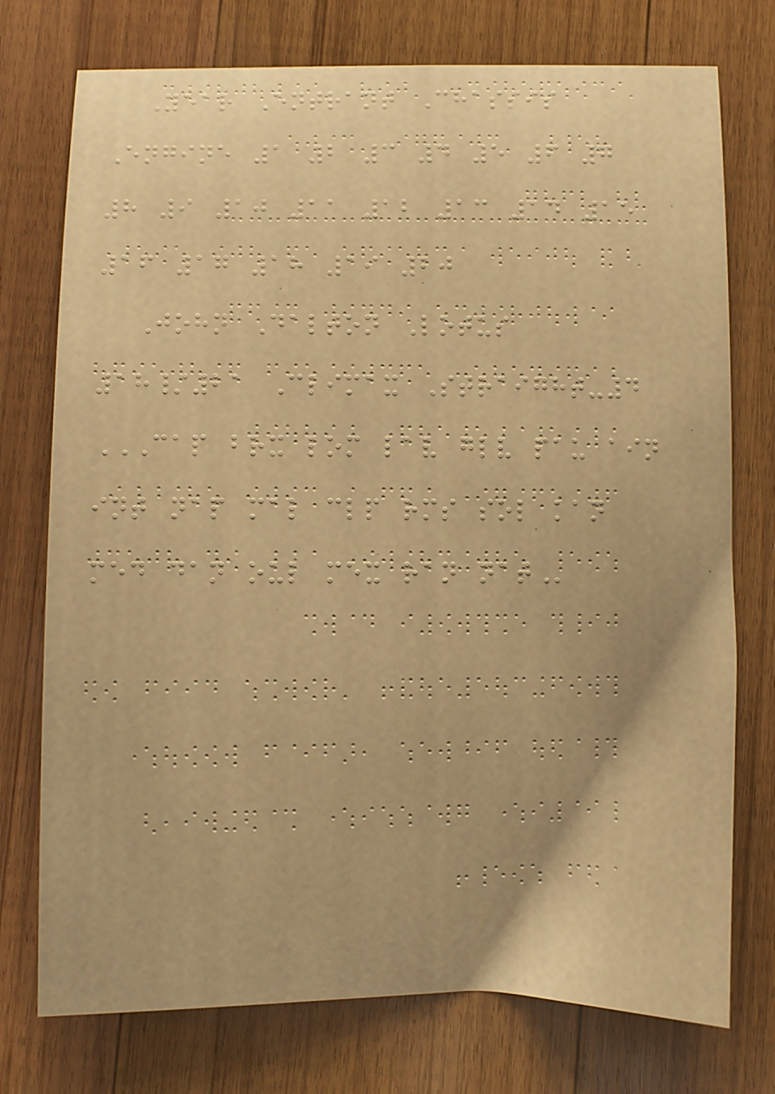Year Entrant Chassis
Engine 1 2 3 4 5 6 7
8 9 10 11 12 13 14 15
16 17 18 19 20
John Dalton Lotus
18/21 Climax Straight-4
CAP BRX LOM LAV GLV PAU AIN
INT NAP MAL CLP RMS SOL KAN
MED DAN OUL MEX RAN NAT
